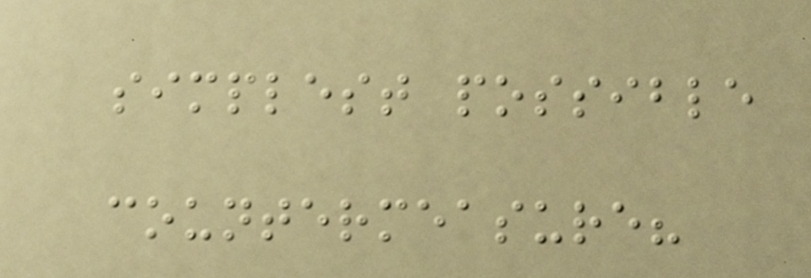simplest possible
countermeasure?
